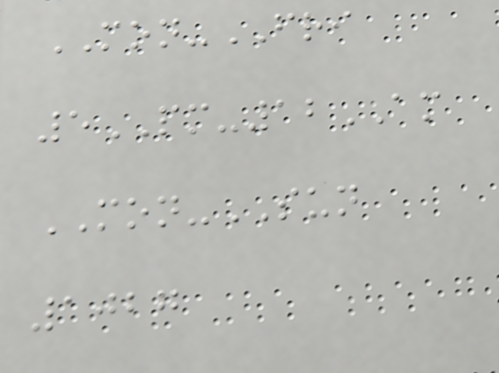MON-FRI
5PM-12AM
MON-SUN
1027
